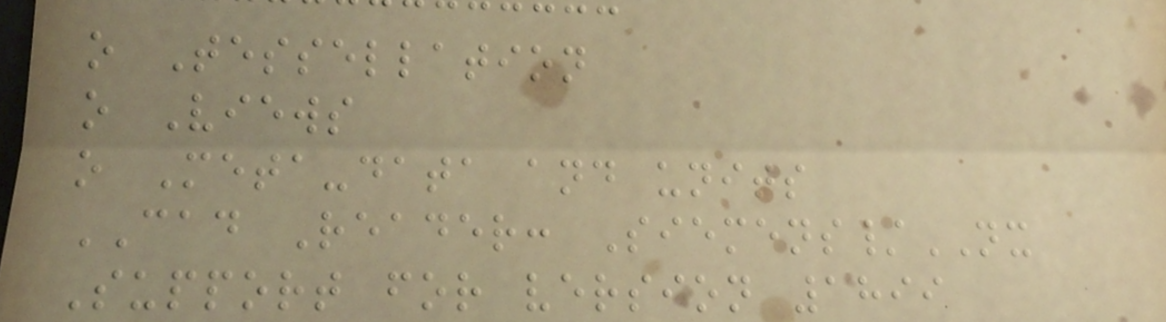o Tessellation
o Views
o Meta-data and units
CAD Reader: Siemens/NX
Support for version 1899
